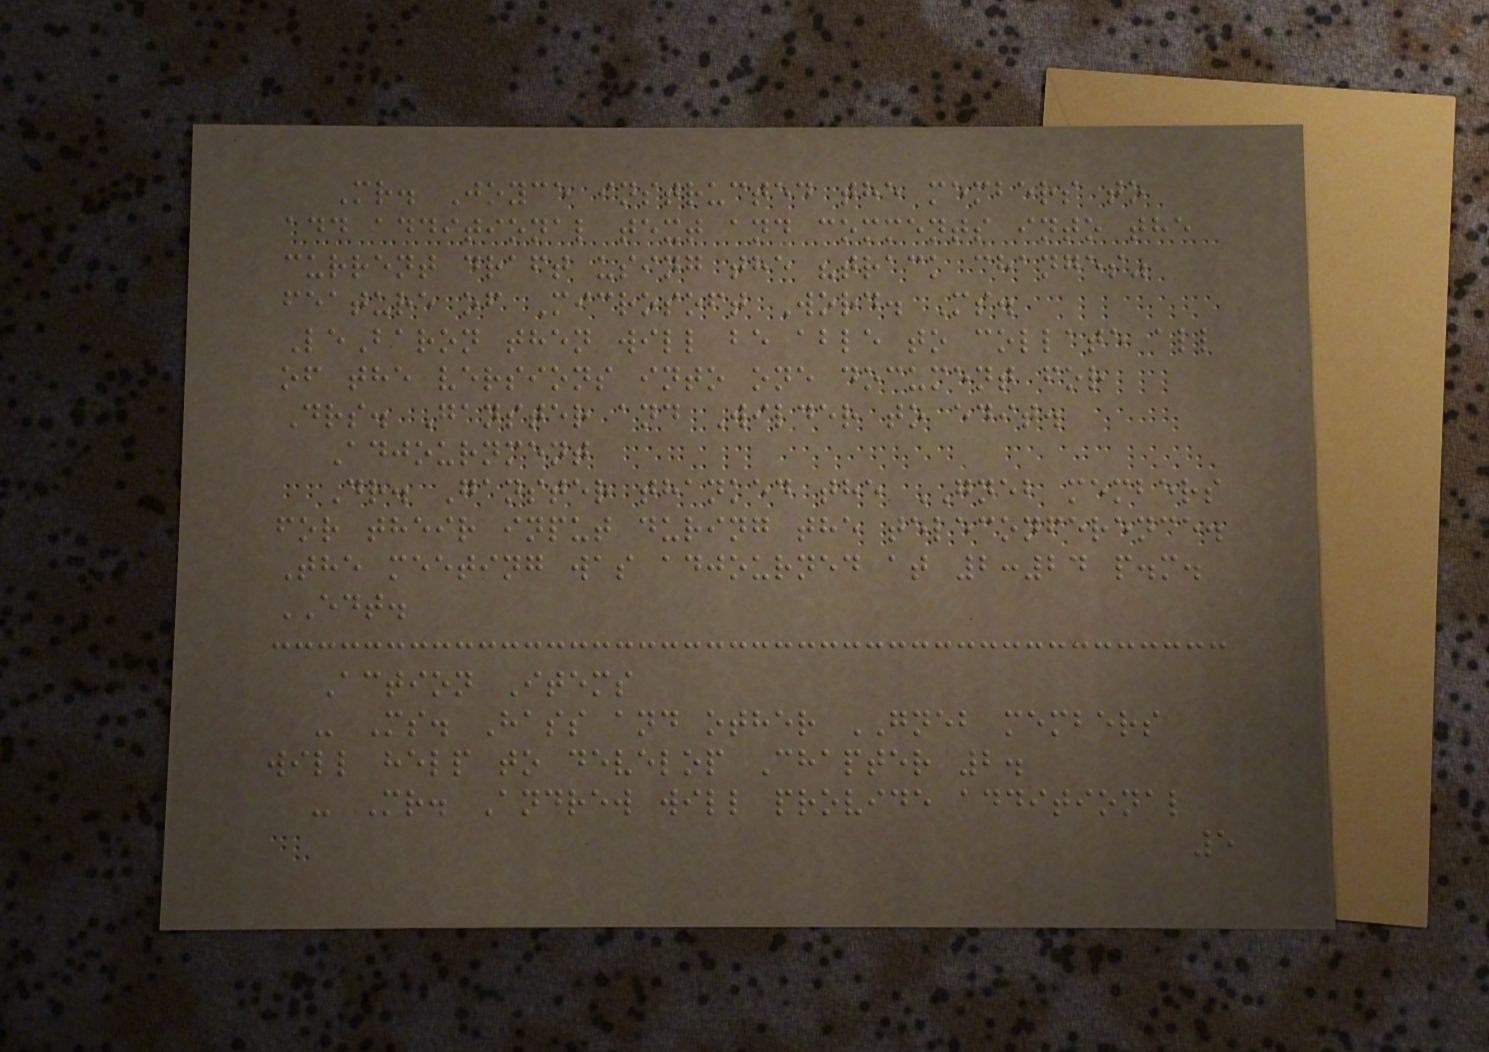Mr. Joyce instructed the members to
add additional text and comments into the
current draft using the "track changes"
feature of Microsoft Word. Ms.
LeBaron then will be able to collate all
of the versions into one document for
Drs. Ganster and Wilder to edit.
Adjournment
Dr. Ganster thanked the GNEB members
for their input during the teleconference.
The meeting was adjourned at 2:24 p.m.
EDT.
Action Items
- Ms. Hass and other GNEB members
will help to develop Chapter 2.
- Mr. Andrew will provide additional
5
